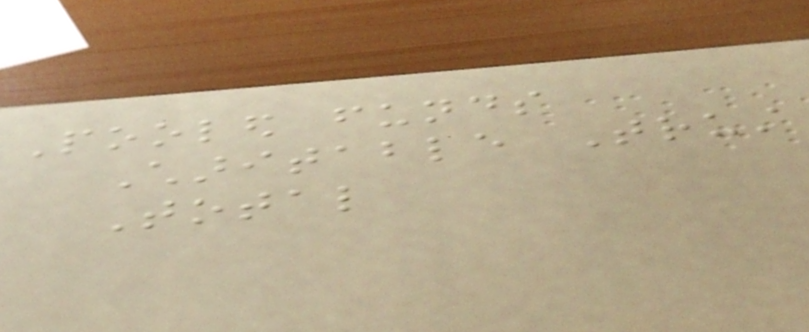Pooled funds
Charitable Trust
Total
